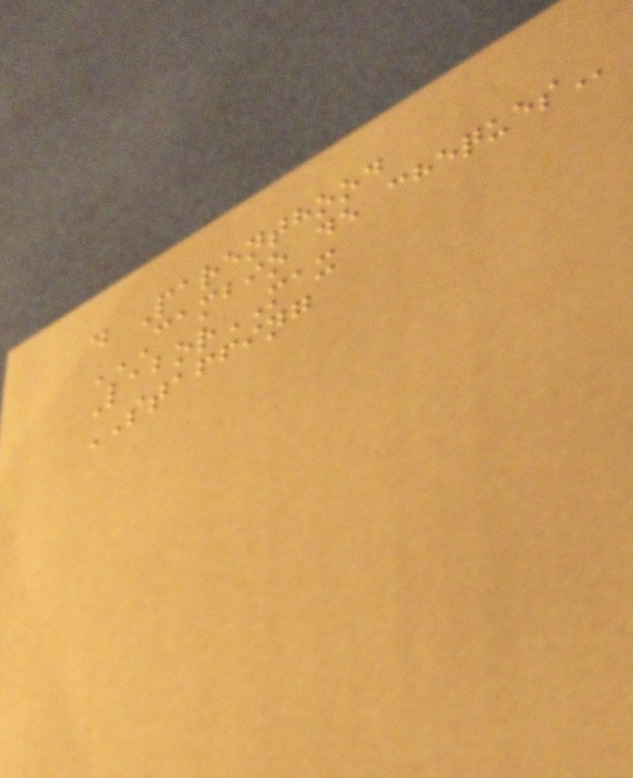d Parenthood
CAMBIO DE CHEQUES
LaborMAX
STAFFING
